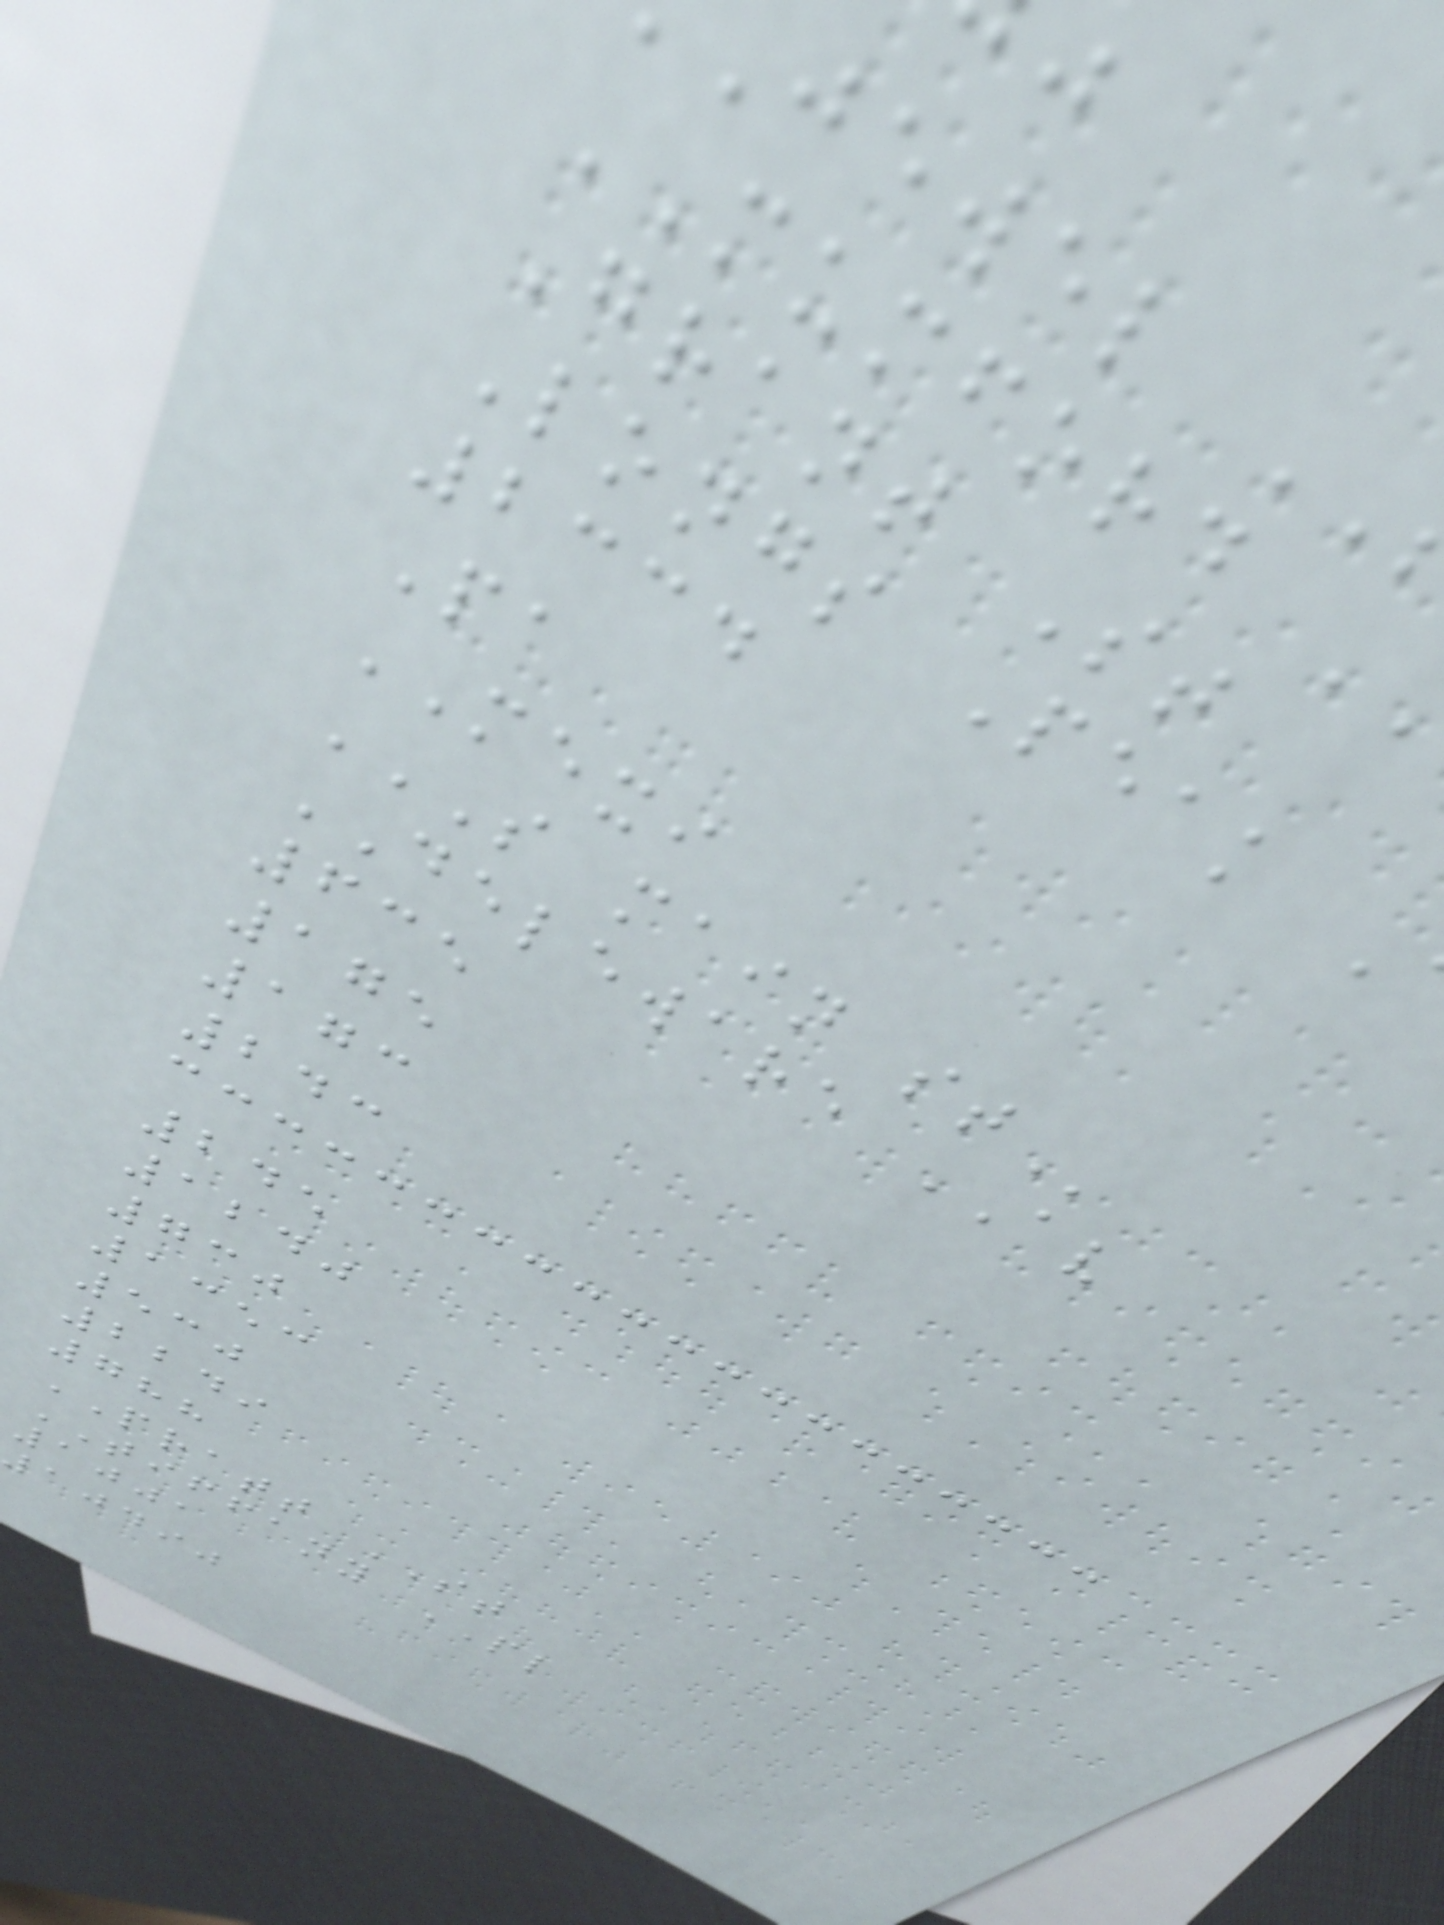jewel
MUMFORD
Grant St
Longs Peak
2334
Pa
MEXI
S MAIN ST
DELEWARE AV
635
175
173
243
245
1240
730
1353
530
2249
788
PRATT ST
TIFFANY PL
1001
10490
